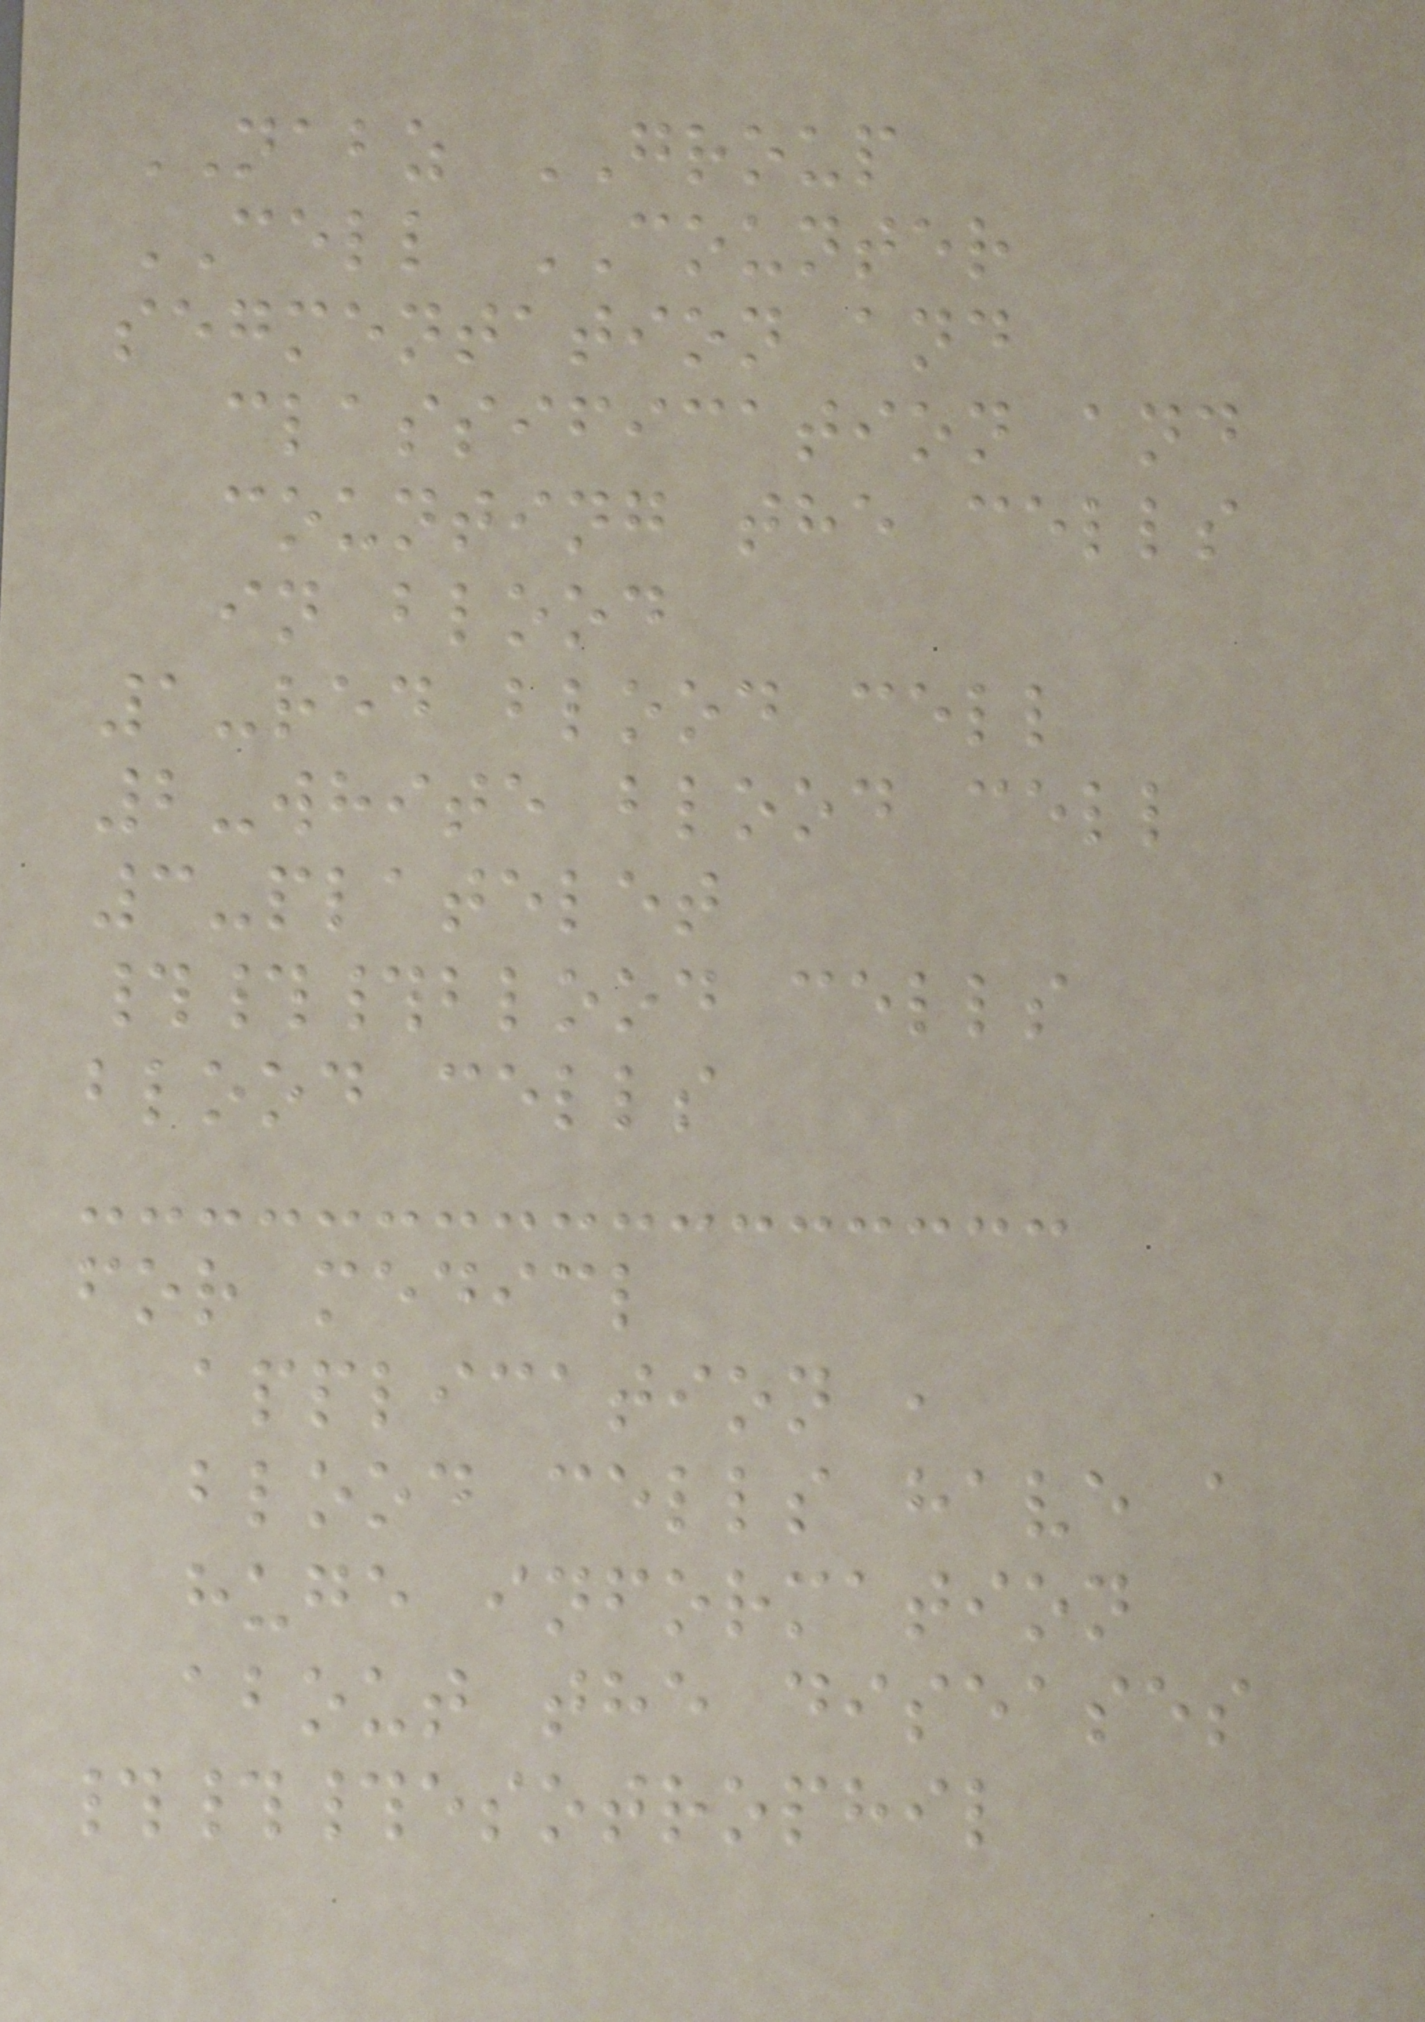NABZ GROUP
CELL COUNTER
segmentation and
classification and
counting the cells
in blood
1-red blood cell
2-white blood cell
3-platelet
###blood cells
blood cells
for medicl
application ,
blood cells have a
huge information
about the diseases
###esotrophil
